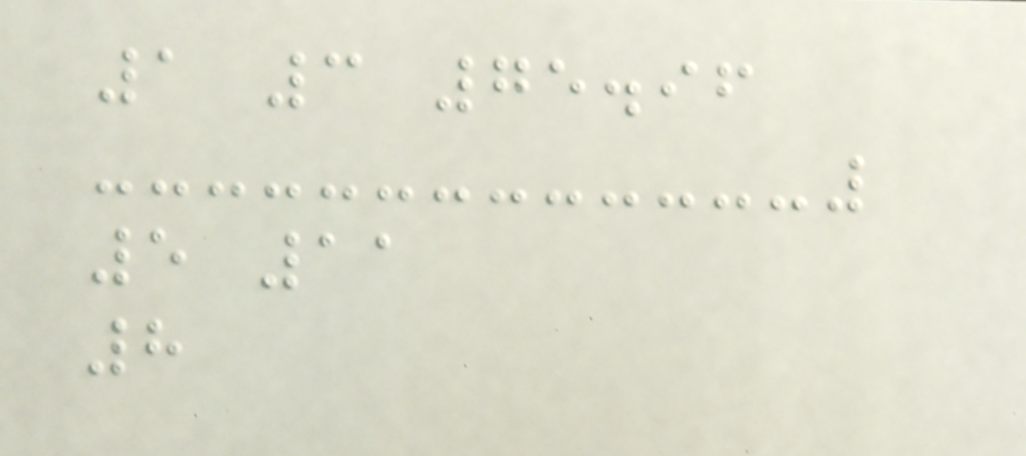1 3 75.96
5 11
8
